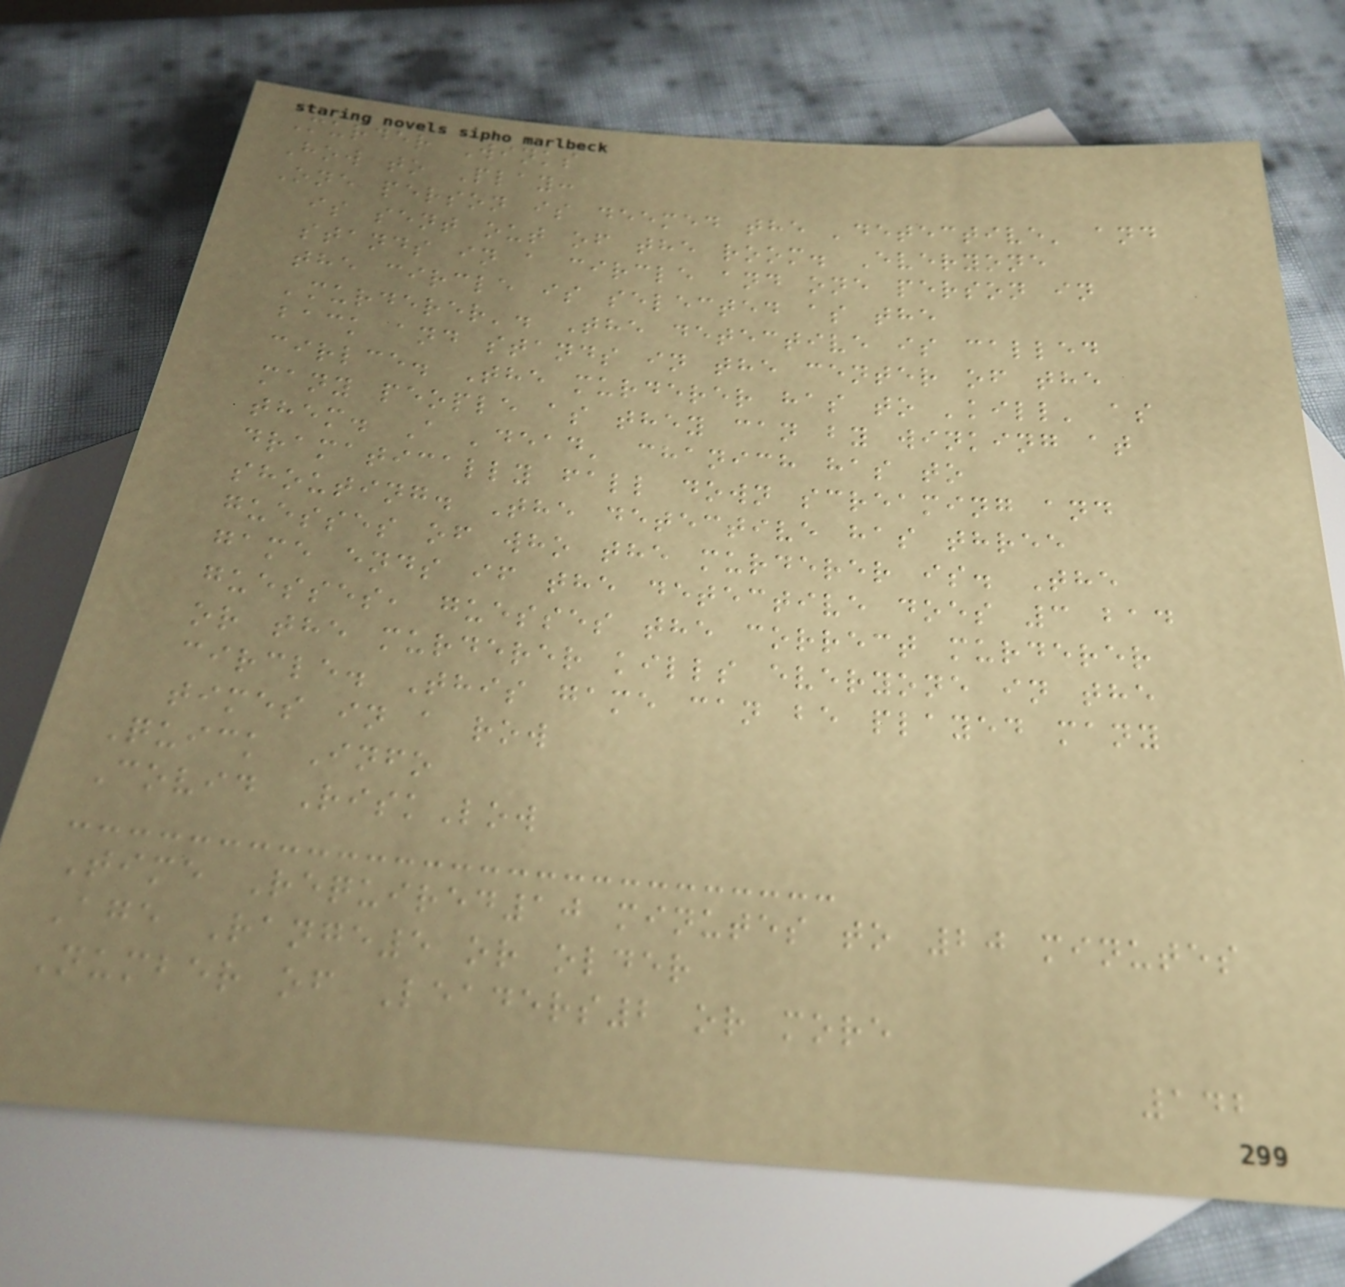Murder Winks
How to Play:
One person is deemed the 'detective' and
is sent out of the room. Everyone
stands in a circle and one person in
the circle is selected as the
'murderer'. The detective is called
back and stands in the center of the
cirlce. The murderer has to 'kill' as
many people as they can by winking at
them. A 'dead' chanich has to
dramatically fall down screaming and
shouting. The detective has three
guesses of who the murderer is. The
game ends if the detective does 3 bad
guesses, guesses the correct murderer
or the murderer kills everyone in the
circle. This game can be played many
times in a row
Quick Info
Covid RiskLow
Time Required10 minutes to 20 minutes
Age Range5 or older
Number of Leaders2 or more
142
